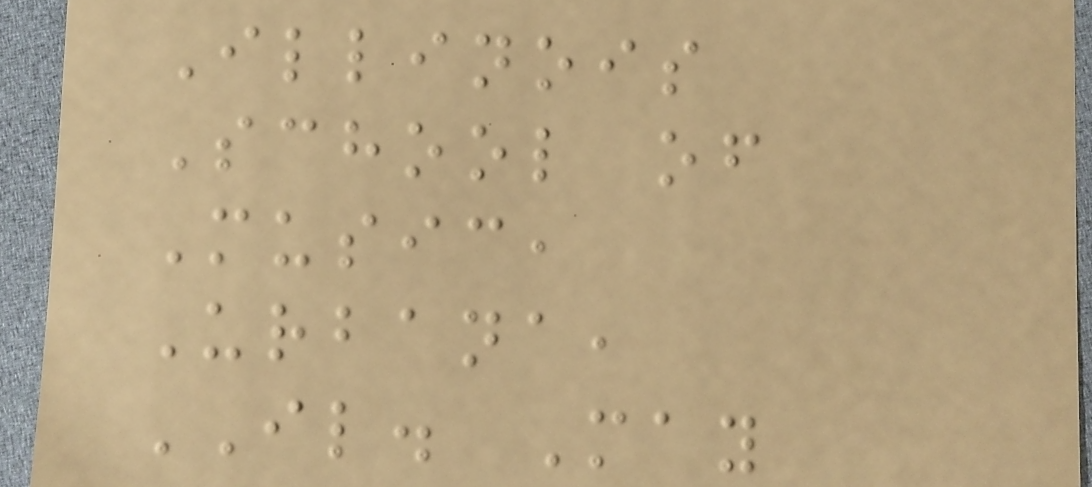Illinois
School of
Music,
Urbana,
IL. May
